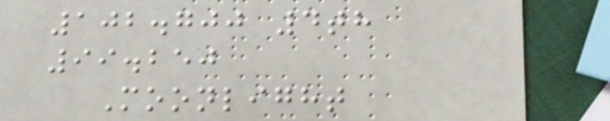102.700 4th
99.250
Moonlight
